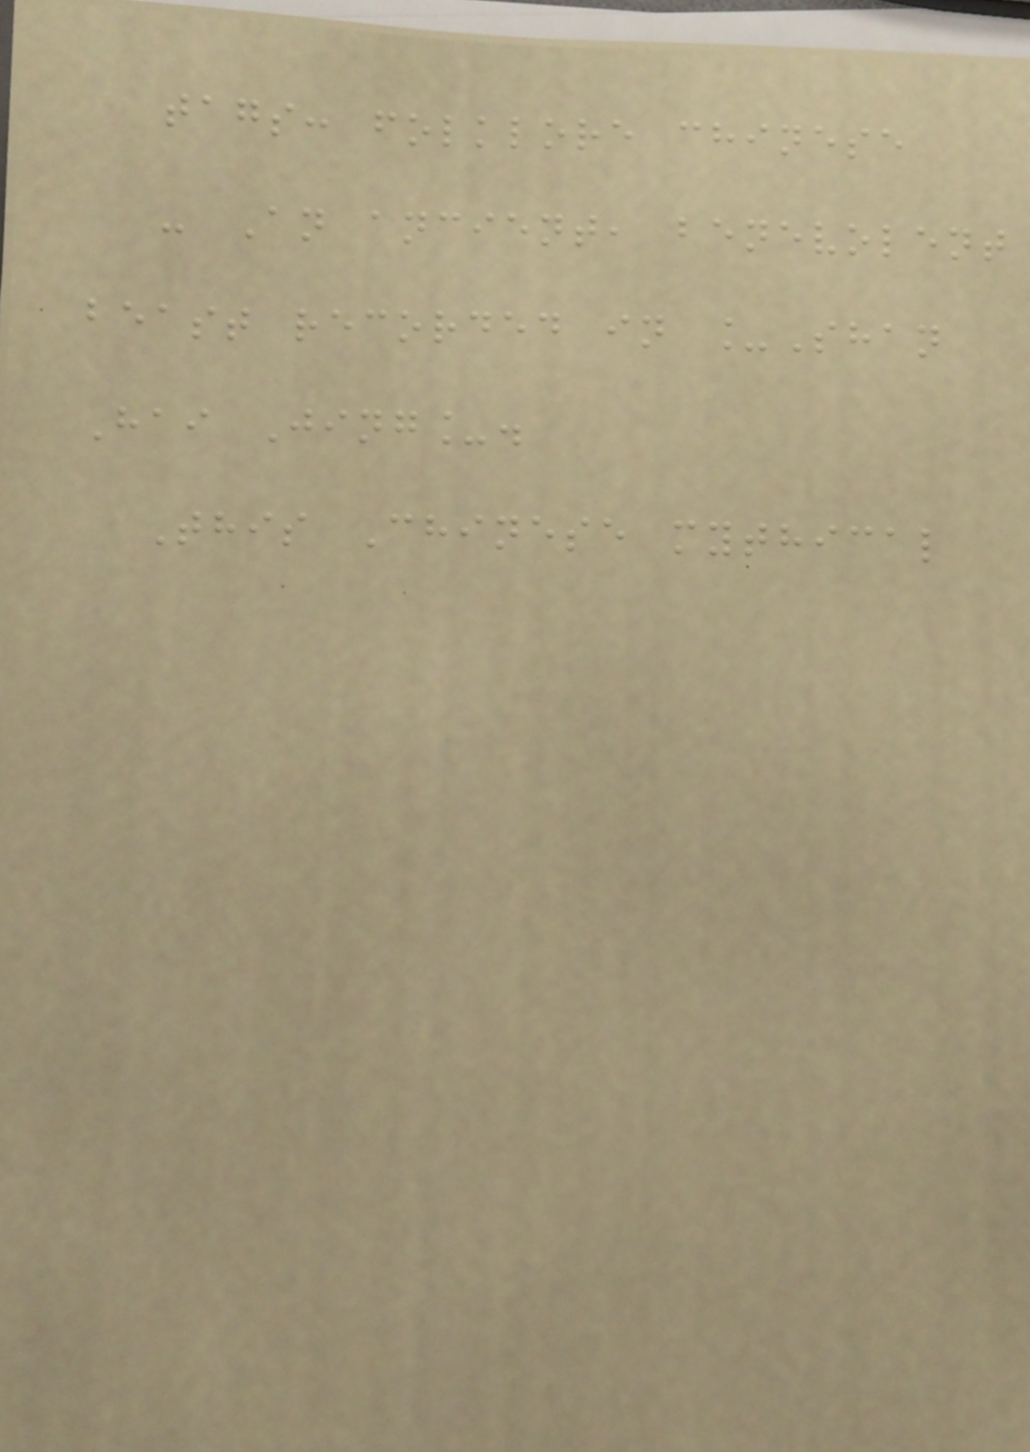tags: folklore chinese
- An ancient, benevolent
beast recorded in _Shan
Hai Jing_.
This Chinese mythical
